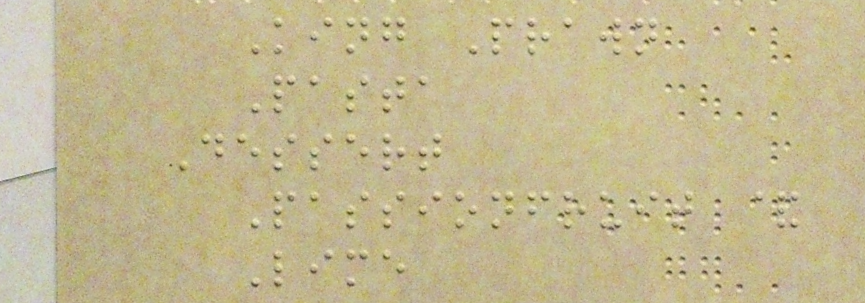King Prawn
Pasta
Dessert
Passionfruit &
Lime
